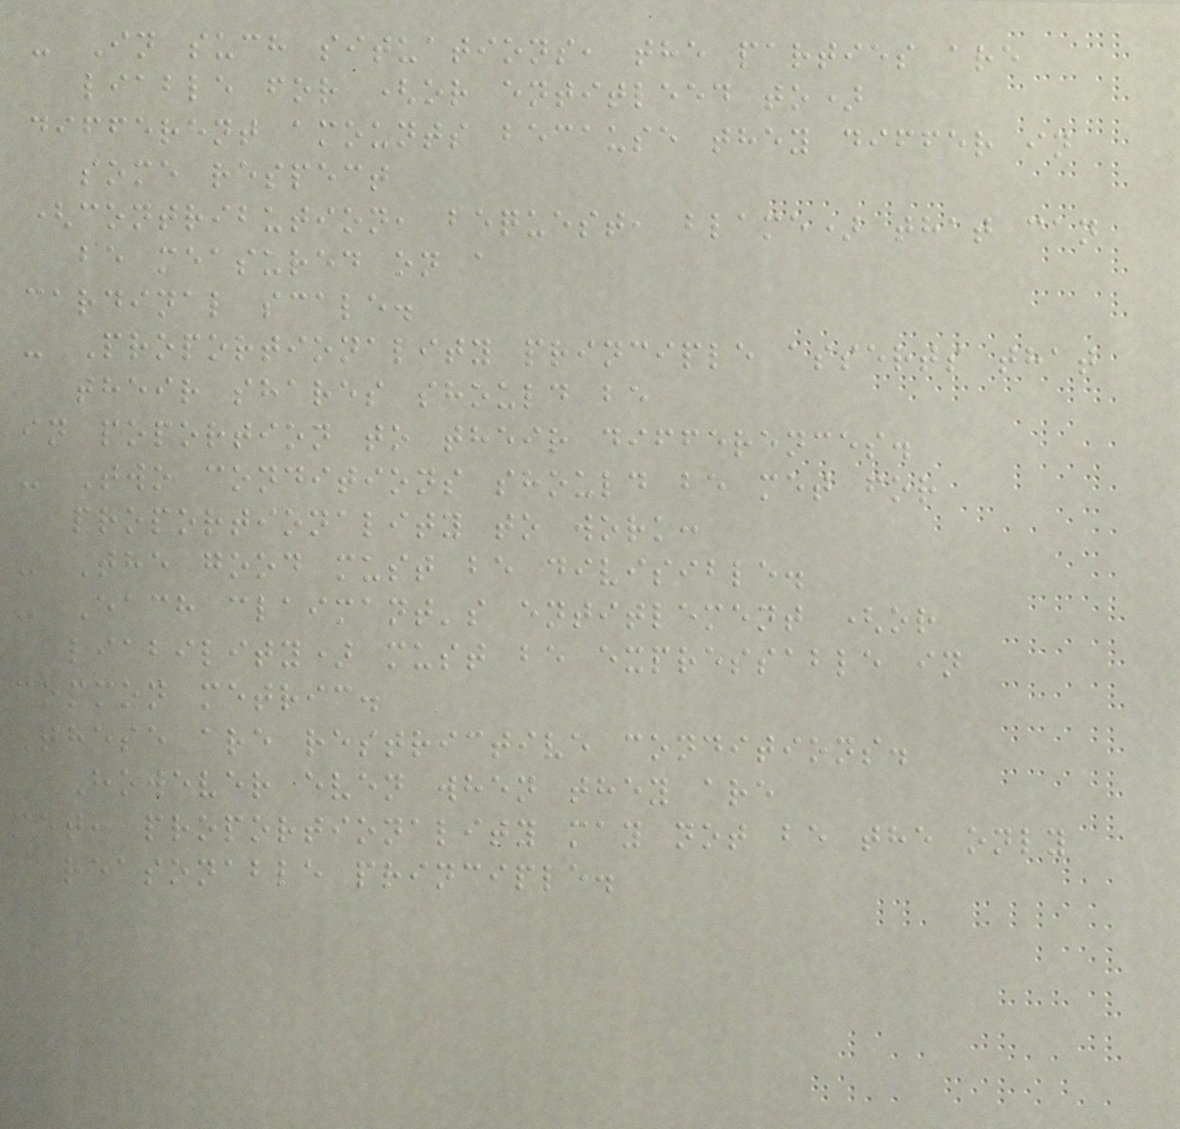- In such situations, the parties are
liable for (or entitleed to)
different amounts because they differ in
some respect
(contribution, bequest, blame) that can
be measured on a
cardinal scale.
- Proportionality principle asserts that
their shares should be
in poportion to their differences.
- Two conditions should be met for
proportionality to work:
- The good must be divisible.
- Each claimant's entitlement (or
liability) must be expressable in
common metric.
These are restrictive conditions.
However even when they are
met, proportionality may not be the only
reasonable principle.
